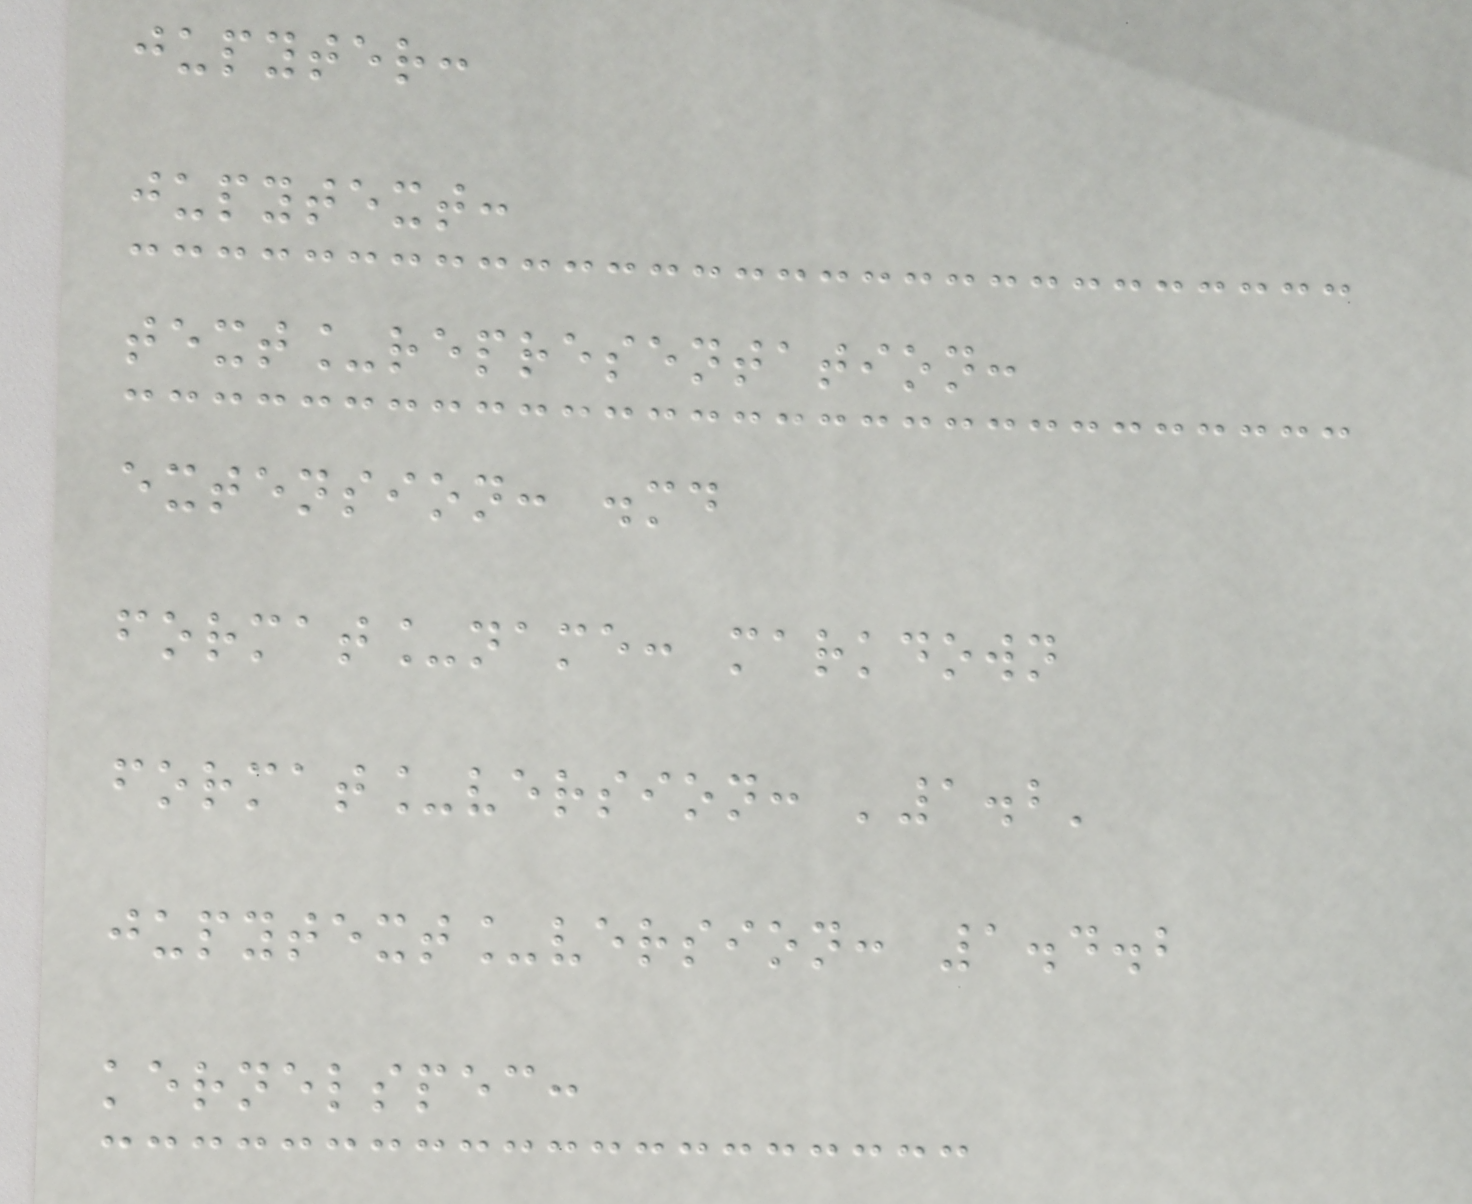jupyter:
jupytext:
text_representation:
extension: .md
format_name: markdown
format_version: '1.2'
jupytext_version: 1.4.2
kernelspec:
